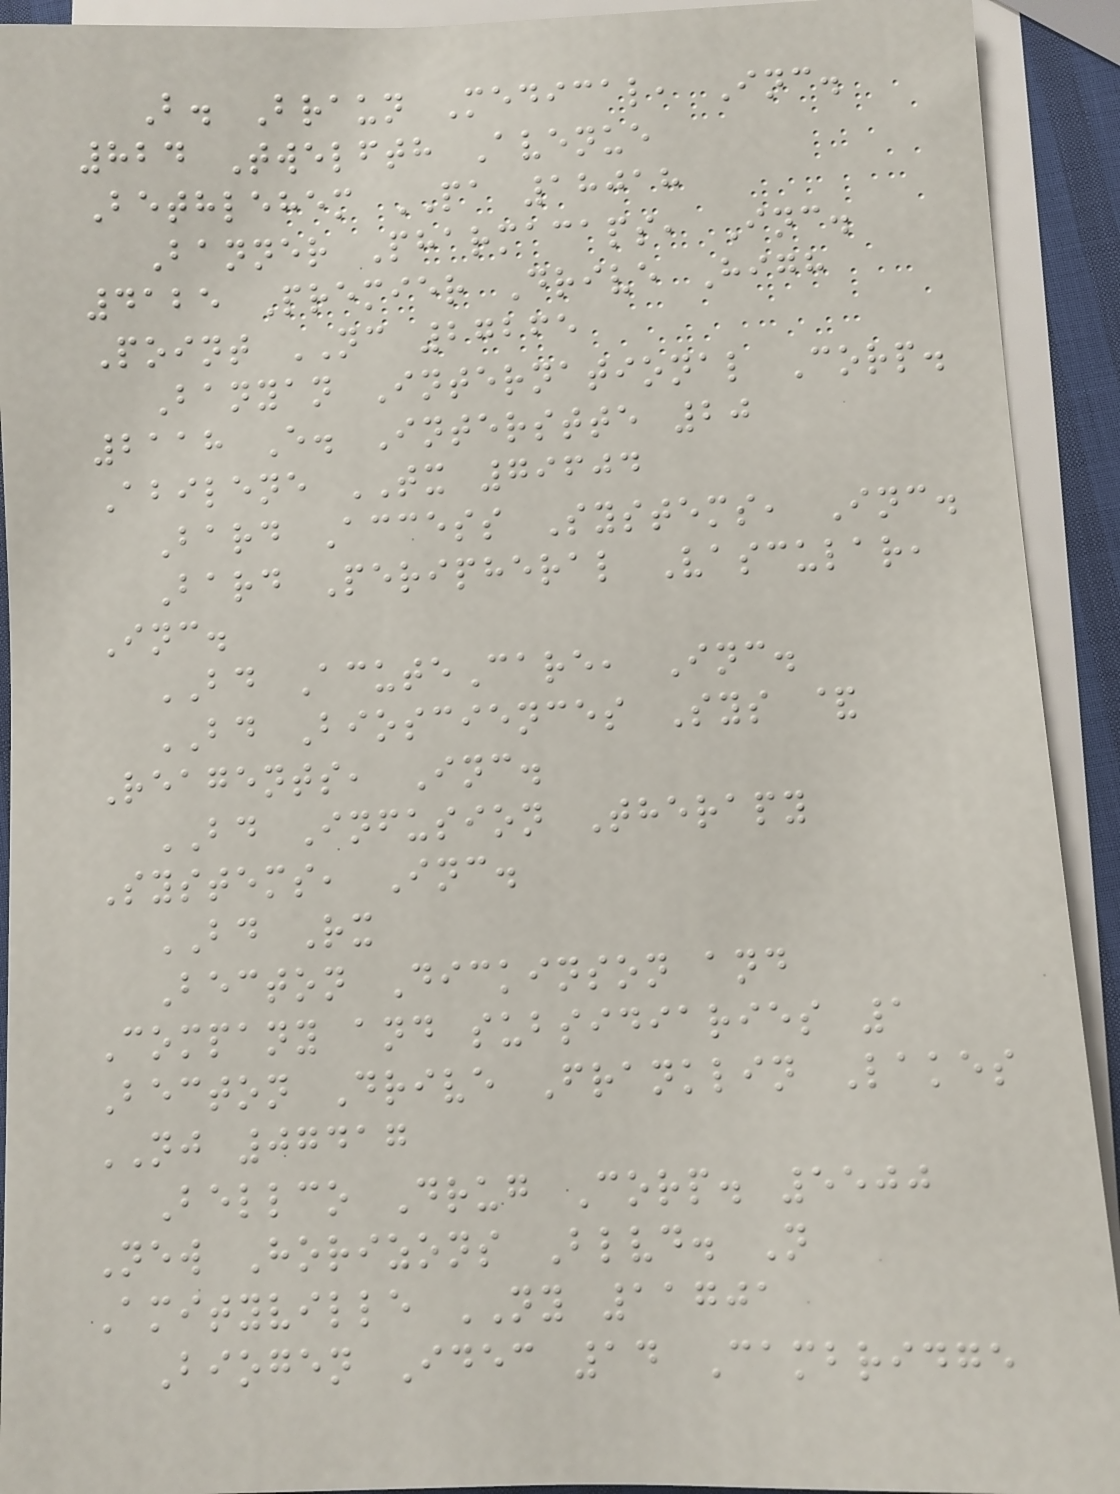B. Braun Medical, Inc.
824 Twelfth Avenue
Bethlehem PA 18018
Banner Pharmacaps, Inc.
4125 Premier Drive High
Point NC 27265
Banyan International Corp.
2118 E. Interstte 20
Abilene TX 79604
Bard Access Systems, Inc.
Bard Peripheral Vascular,
Inc.
BD AcuteCare, Inc.
BD Biosciences Sys &
Reagents, Inc.
BD Infusion Therapy
Systems, Inc.
BD Rx
Becton Dickinson and
Company and subsidiaries 1
Becton Drive Franklin Lakes
NJ 07417
Bellco Drug Corp. 5500
New Horizons Blvd. N
Amityville NY 11701
Biogen Idec 14 Cambridge
